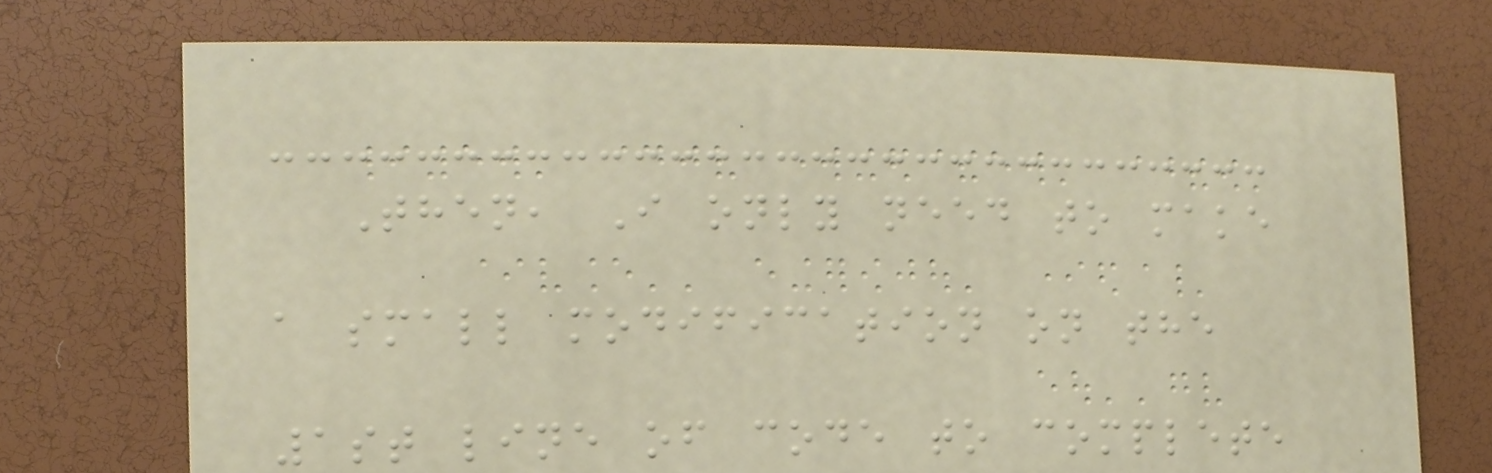Then, I only need to make
a small modification on the
1st line of code to complete
